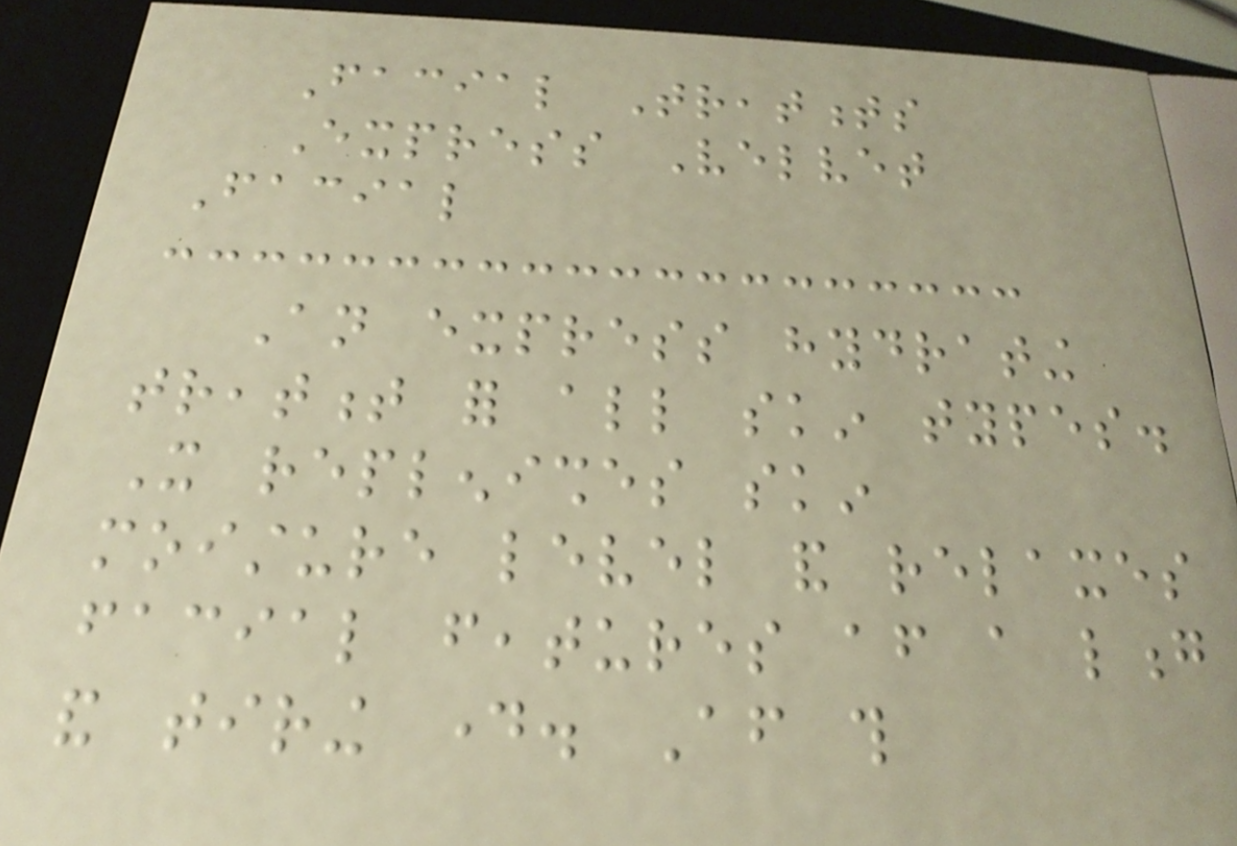Facial Treatments
Express Velvet
Facial
An express hydrating
treatment for all skin types.
It replenishes skin
moisture level and relaxes
facial features after a long
and tiring day. After this
